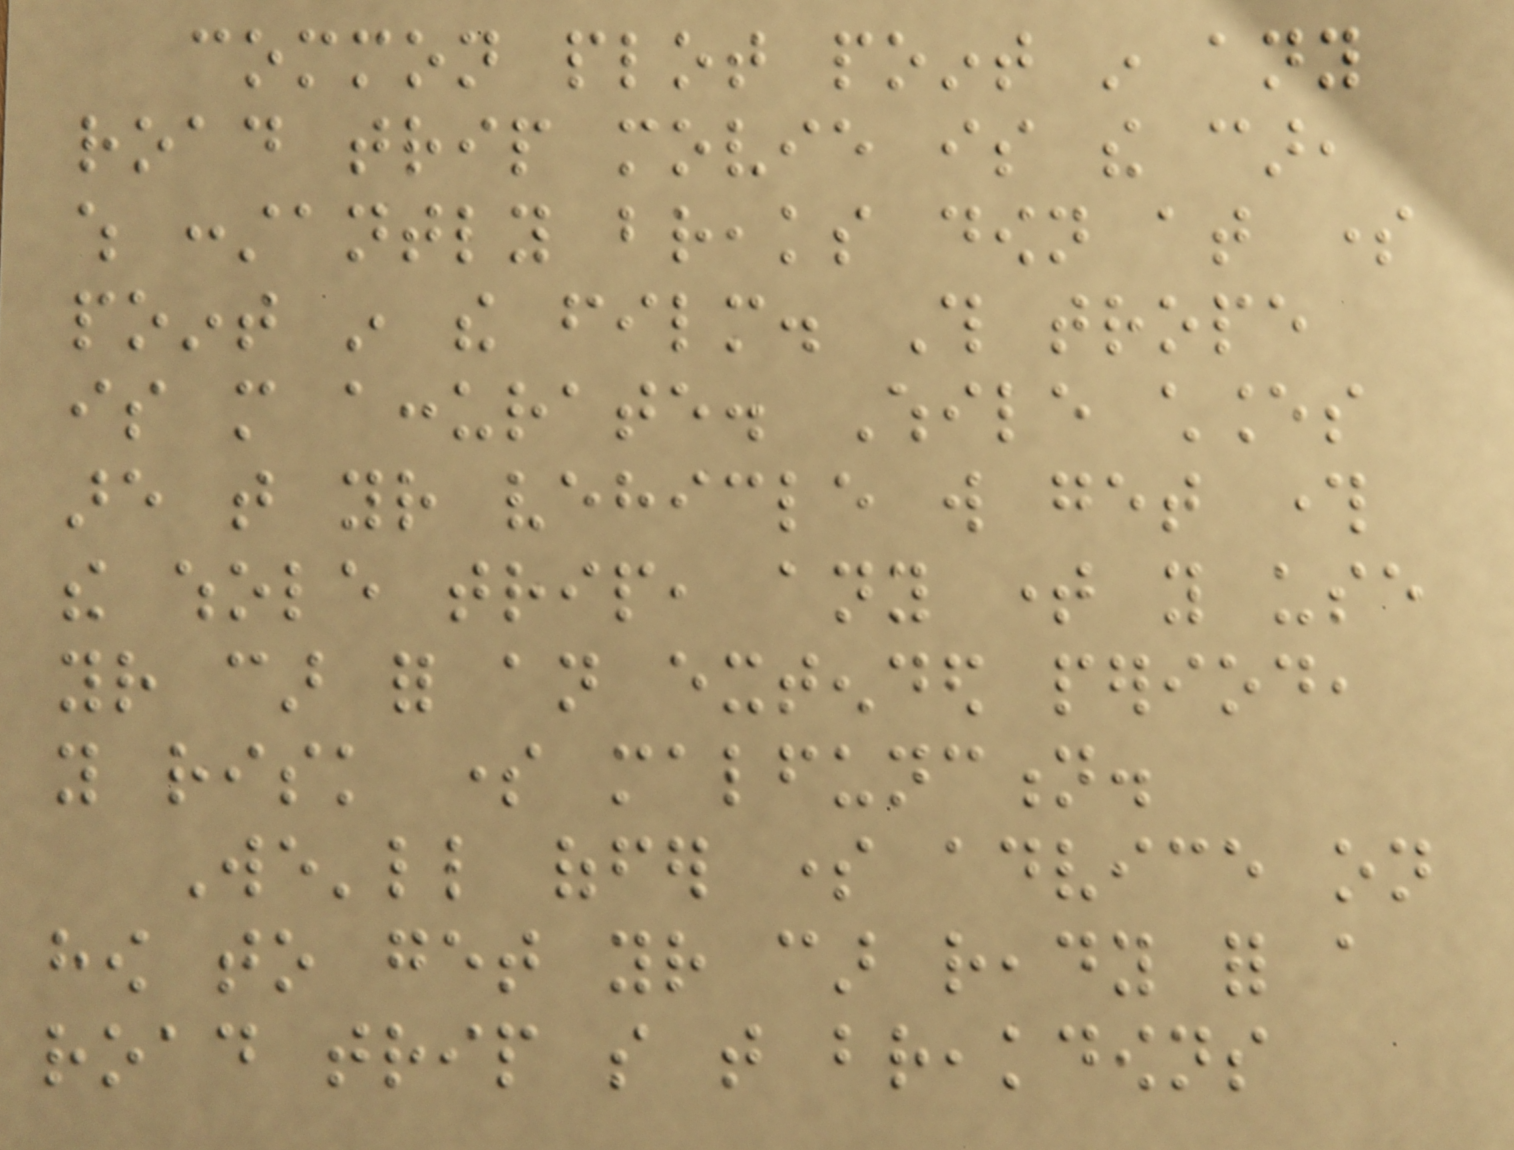common plot point in any
road trip movie is the car,
which constantly breaks down at some
point in the film. This trope
is more accurate. While chances
are that your vehicle will get through
the whole trip, any time you use
your car for an extended period,
you risk some malfunction.
We'll offer some advice on
how to get your car ready for a
road trip so that breakdowns
